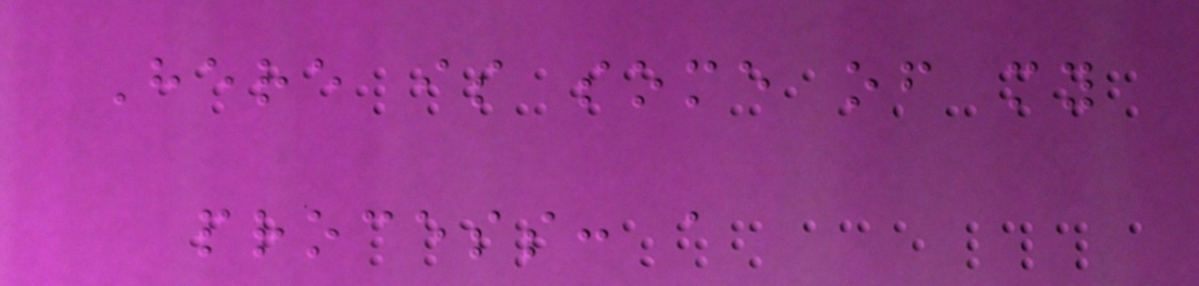Here is some of my
process: a
